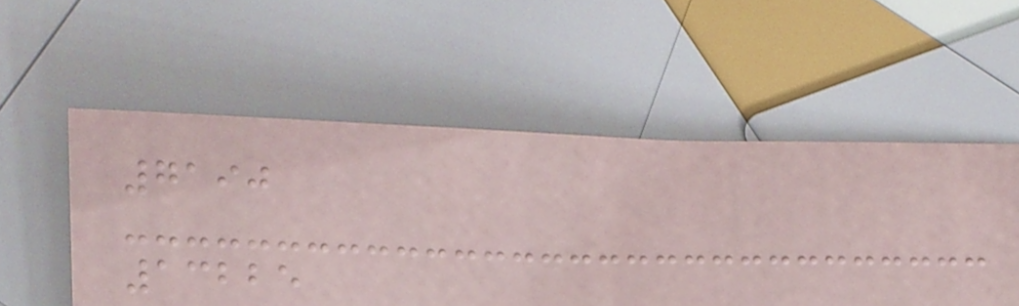7190
13225
